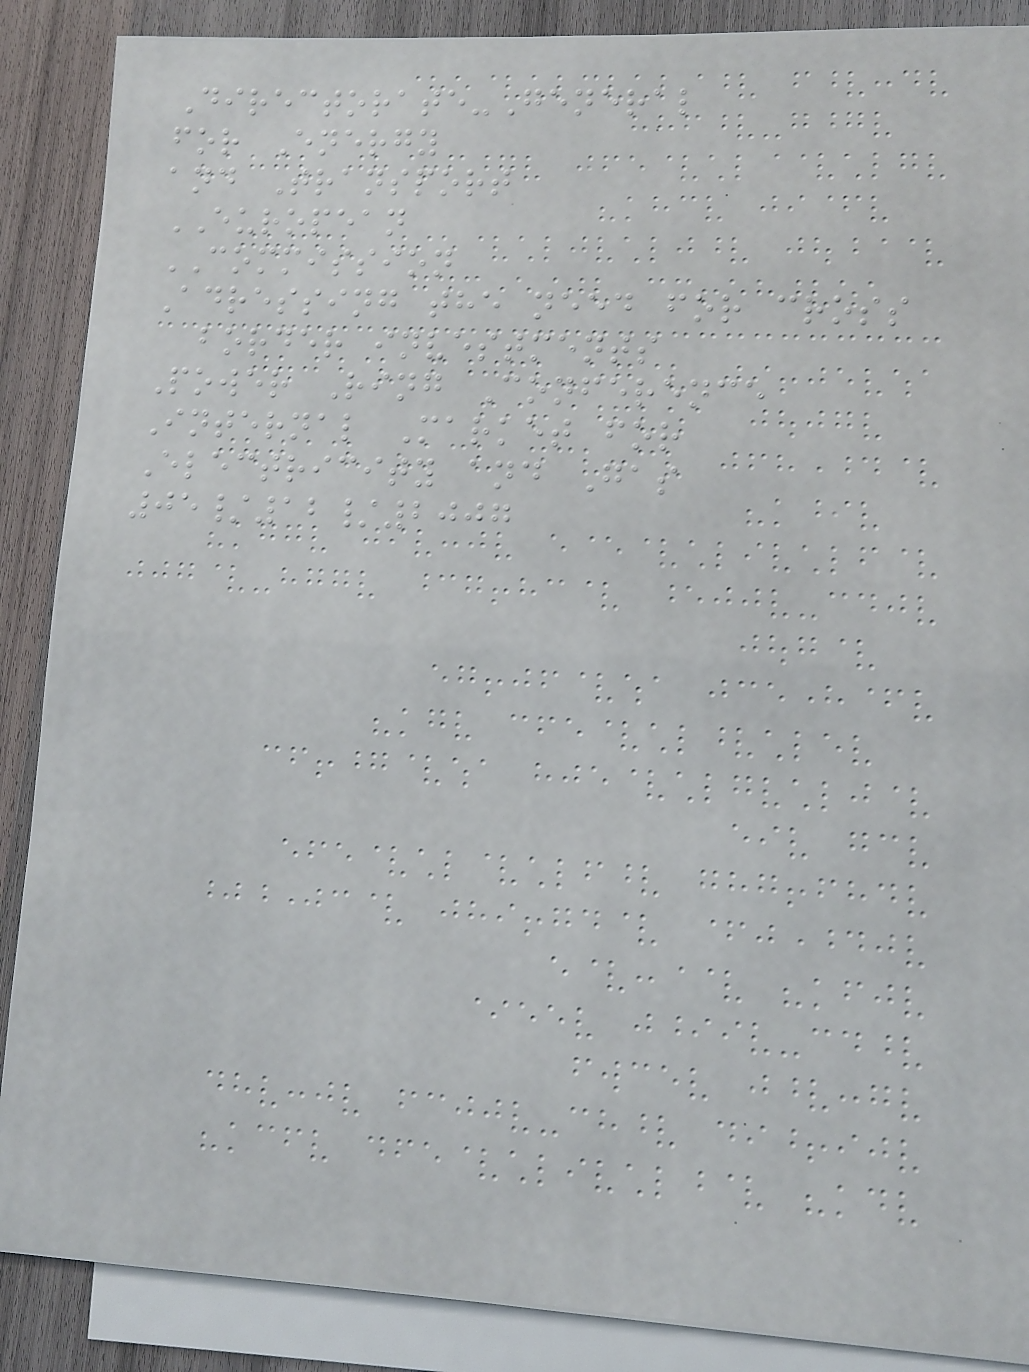Directorate-General
for Energy
and Transport
EUROPEAN
COMMISSION
Adressing the need for cross
border investments
Power Ring Conference
Internal Market for
Electricity and Gas
05/12/2007
